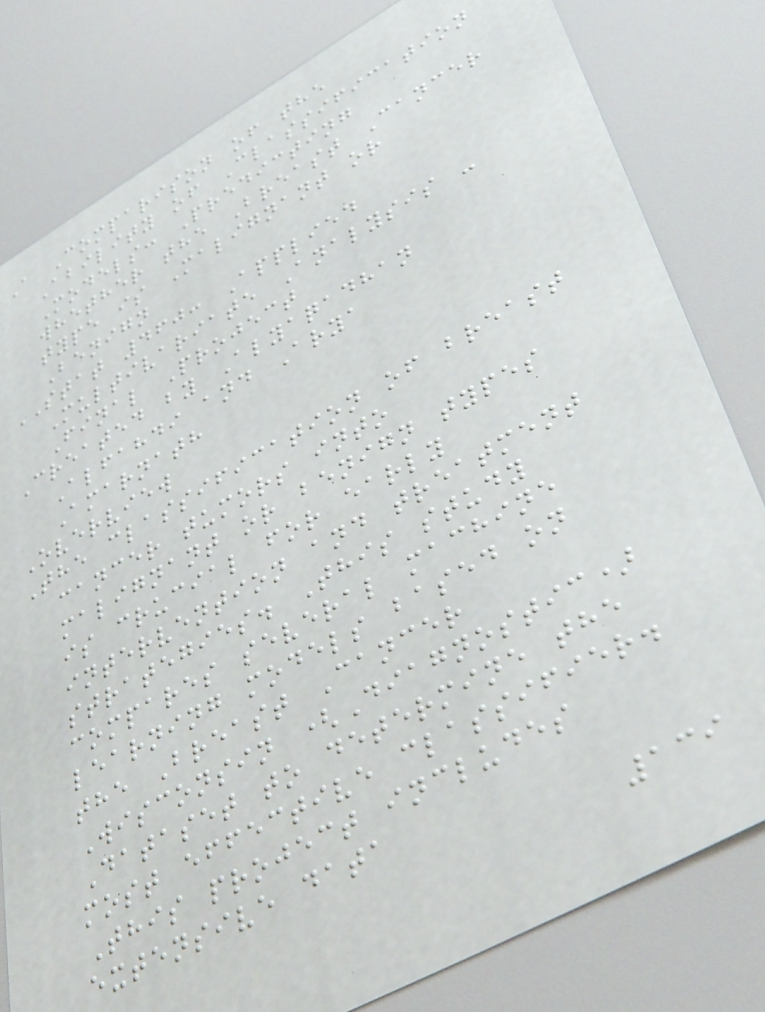A Comparison of the
Ability of Classification
Models: Predicting
whether the Breast Cancer
type is Malignant or
Benign
STAT 460: Applied
Multivariate Analysis -
Final Project
Created by Alyaqadhan
Alfahdi and Arya
Amarnath
Overview
The classification of breast
cancer tumors into
malignant or benign types
is crucial for early
intervention and treatment
strategies. This study
compares several machine
learning models based on
the Breast Cancer
Wisconsin (Diagnostic)
Dataset to determine the
most effective classifier.
This project includes
extensive data
139
